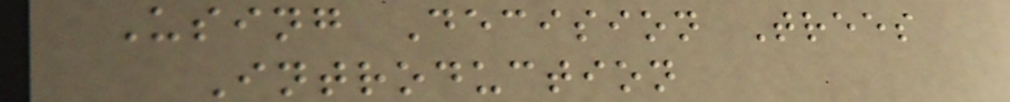Using Decision Trees
Introduction
